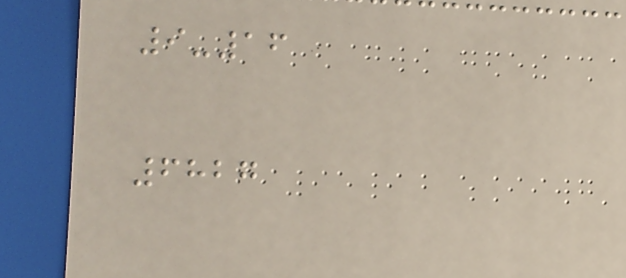9-16
6827
